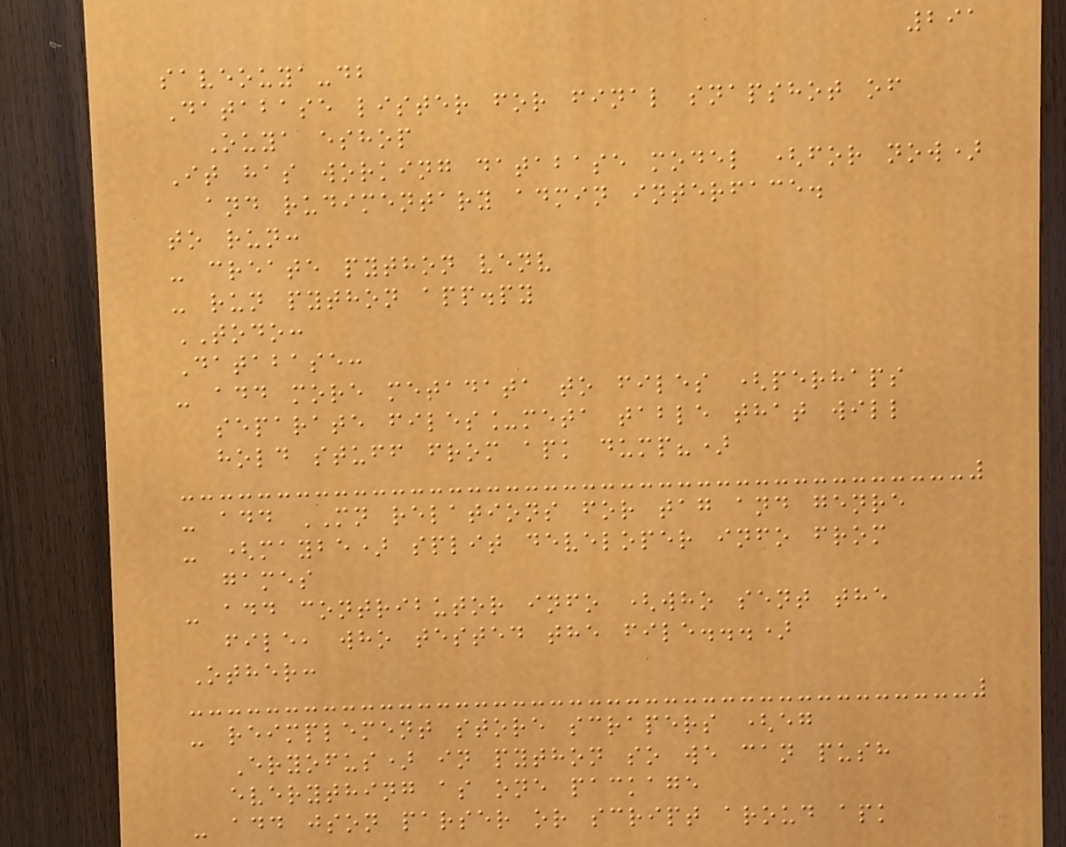291
saveouya-db
Database lister for final snapshot of
Ouya eshop
It has working database model (for now)
and rudimentary admin interface.
to run:
- create python venv
- run python app.py
TODO:
Database:
- add more metadata to files (perhaps
separate files_meta table that will
hold stuff from apk dump?)
- add MN relations for tag and genre
- (maybe) split developer info from
games
- add contributor info (who sent the
file, who tested the file...)
Other:
- reimplement store scrapers (eg
Eryofus) in python so we can push
everything as one package
- add json parser or script aroud apk
